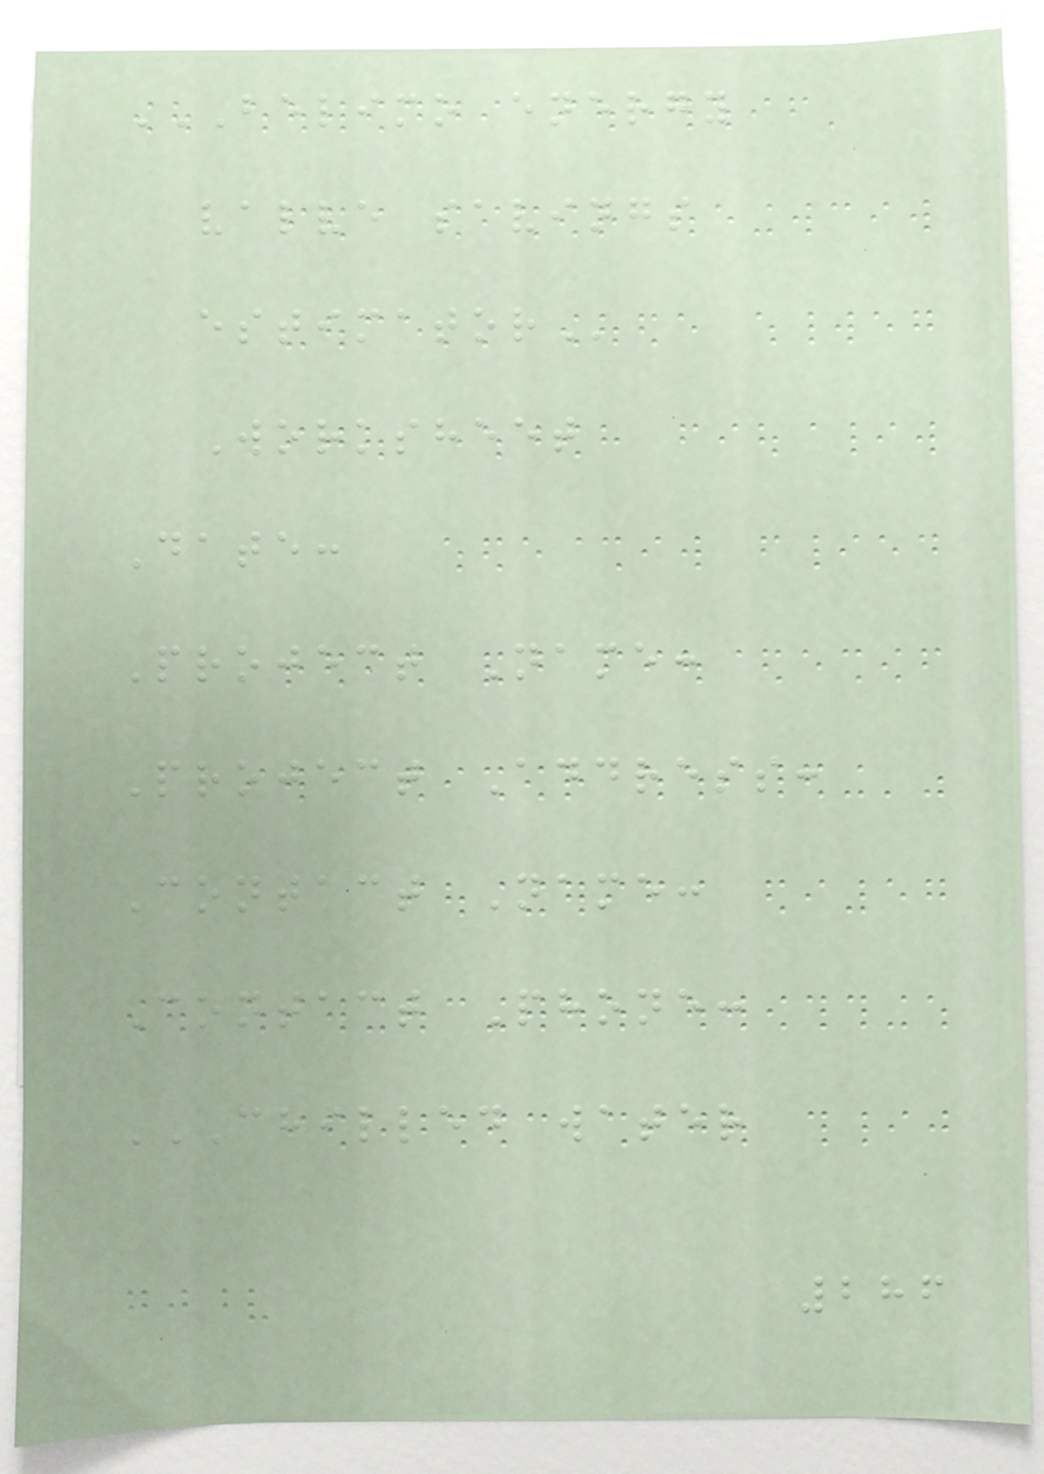BELIMO ENERGY
VALVE SAVINGS
ESTIMATOR
Worksheet
Date:
Project Name:
Project Address:
Contact Name:
Contact Phone:
CHILLED WATER
286
